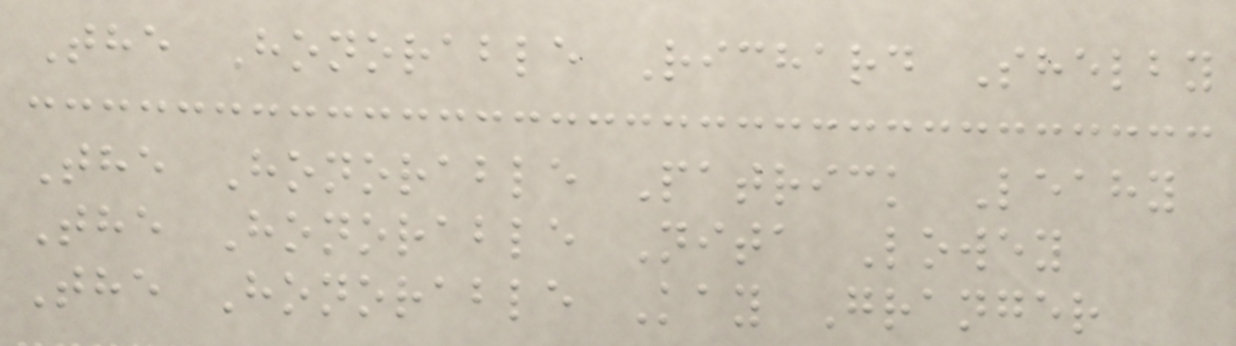The Honorable Richard Shelby
The Honorable Patrick Leahy
The Honorable Nita Lowey
The Honorable Kay Granger
